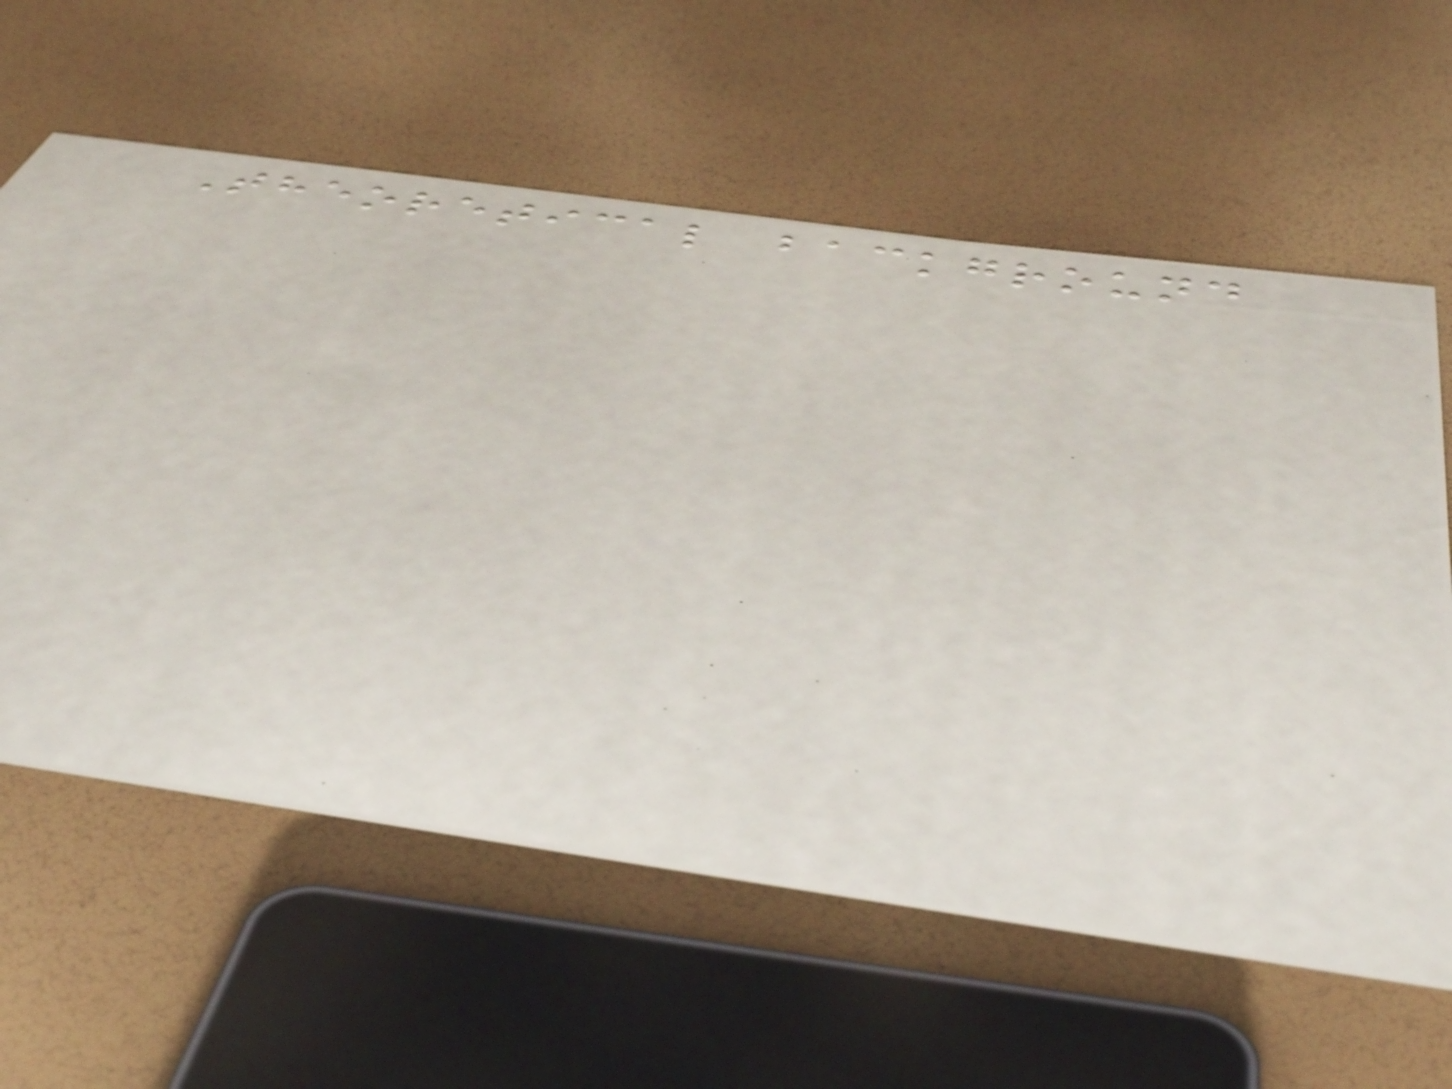Theoretical background
